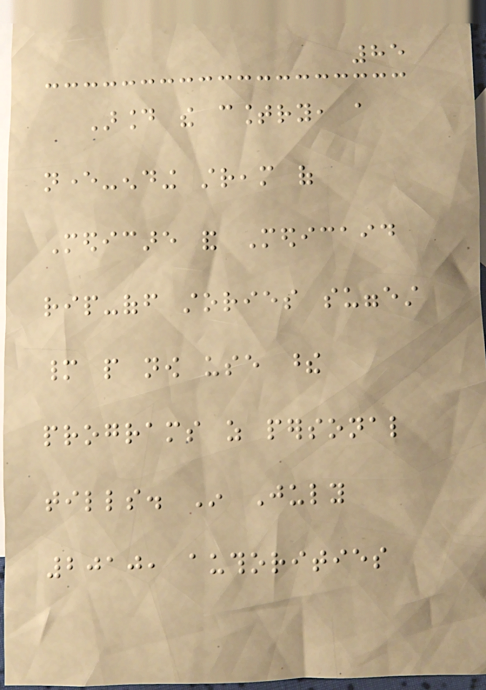85
Around the country, a
never-ending stream of
Medicare and Medicaid
rip-off stories suggest
many people now use these
programs as personal
tills. In July
2010, authorities
